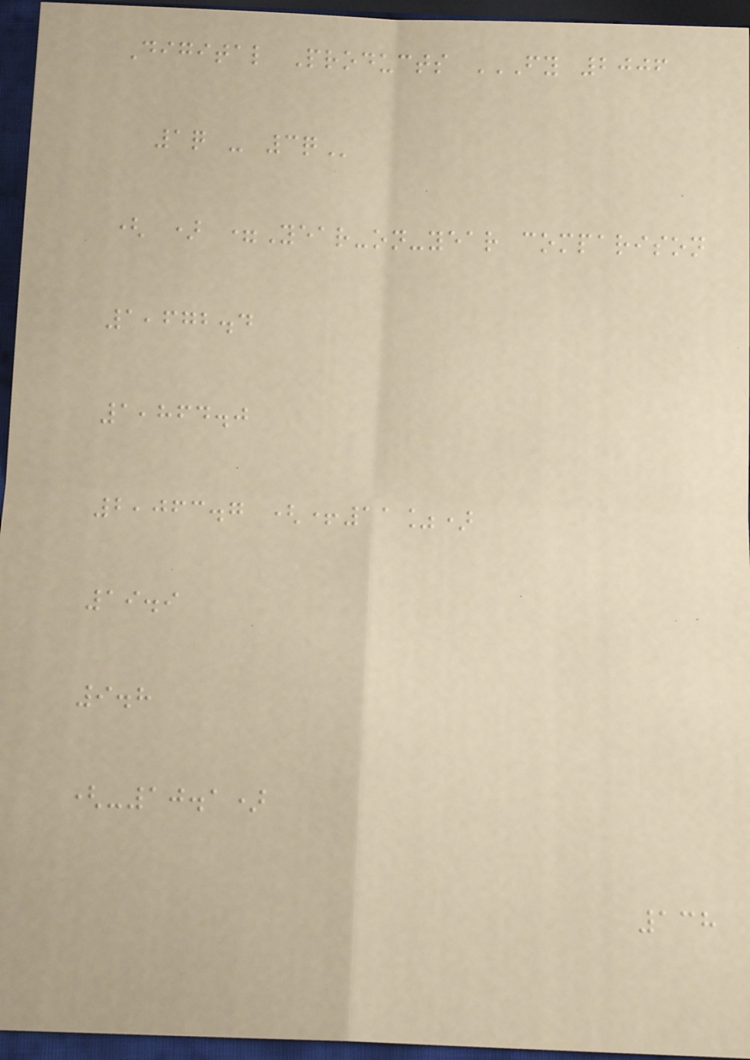Digital Products FY 2006
1Q - 3Q
( ) =Year-on-year comparison
1,672.4
1,864.0
2,063.7 (+11%)
19.9
9.8
(-10.1)
138
